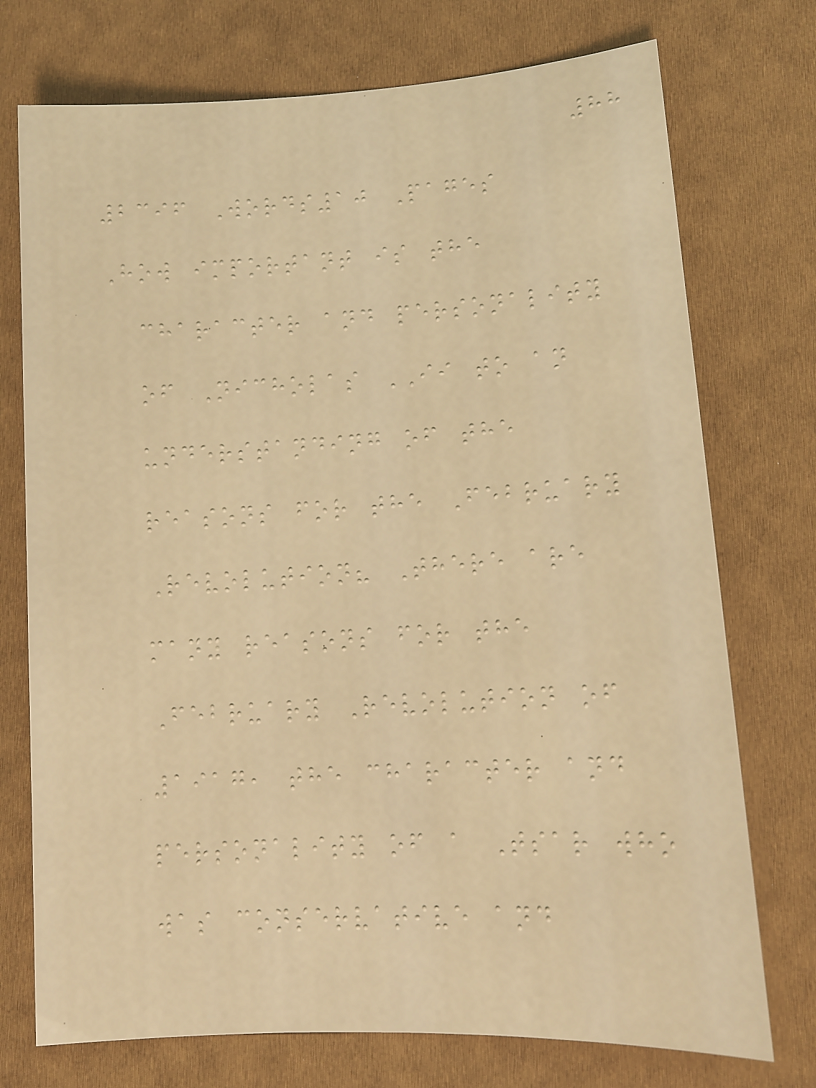88
2396 Words10 Pages
How important is the
character and personality
of Nicholas II to an
understanding of the
reasons for the February
Revolution? There are
many reasons for the
February Revolution of
1917, the character and
personality of a Tsar who
was conservative and
